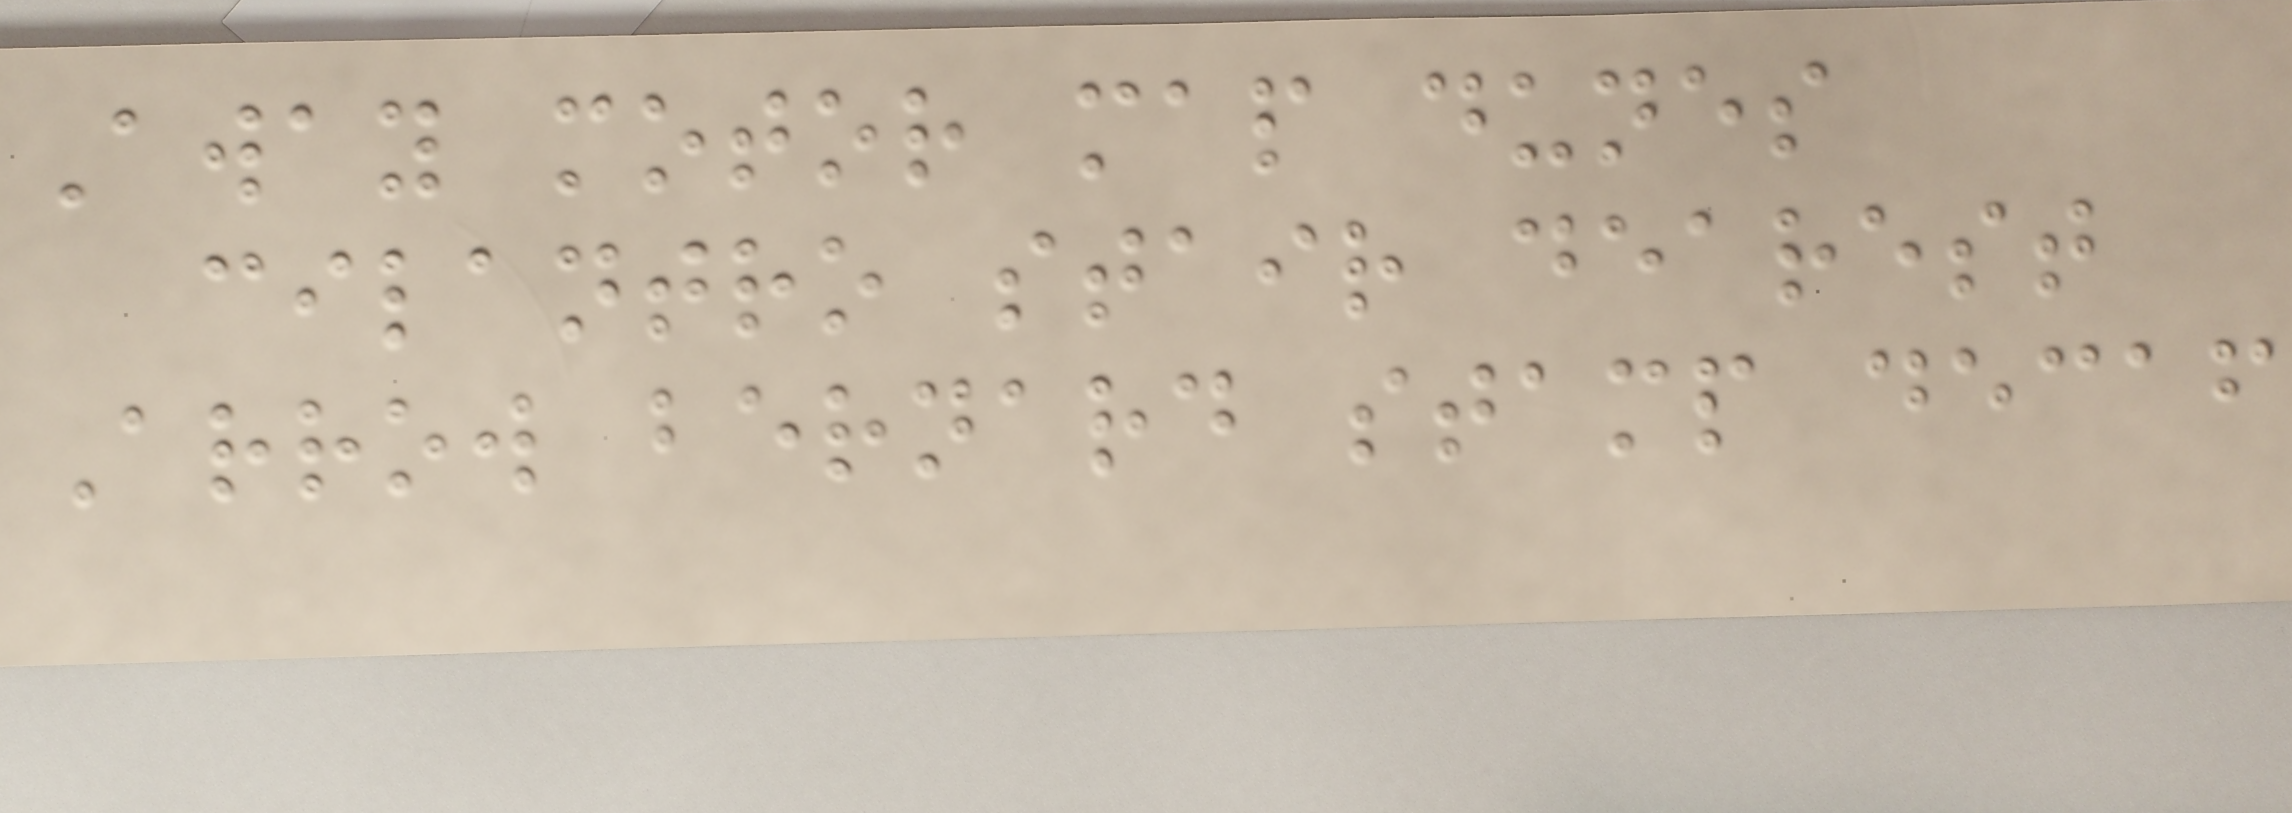Away motor map dunes
cilantro stair dearest
Arrow bernard stamp decaf
